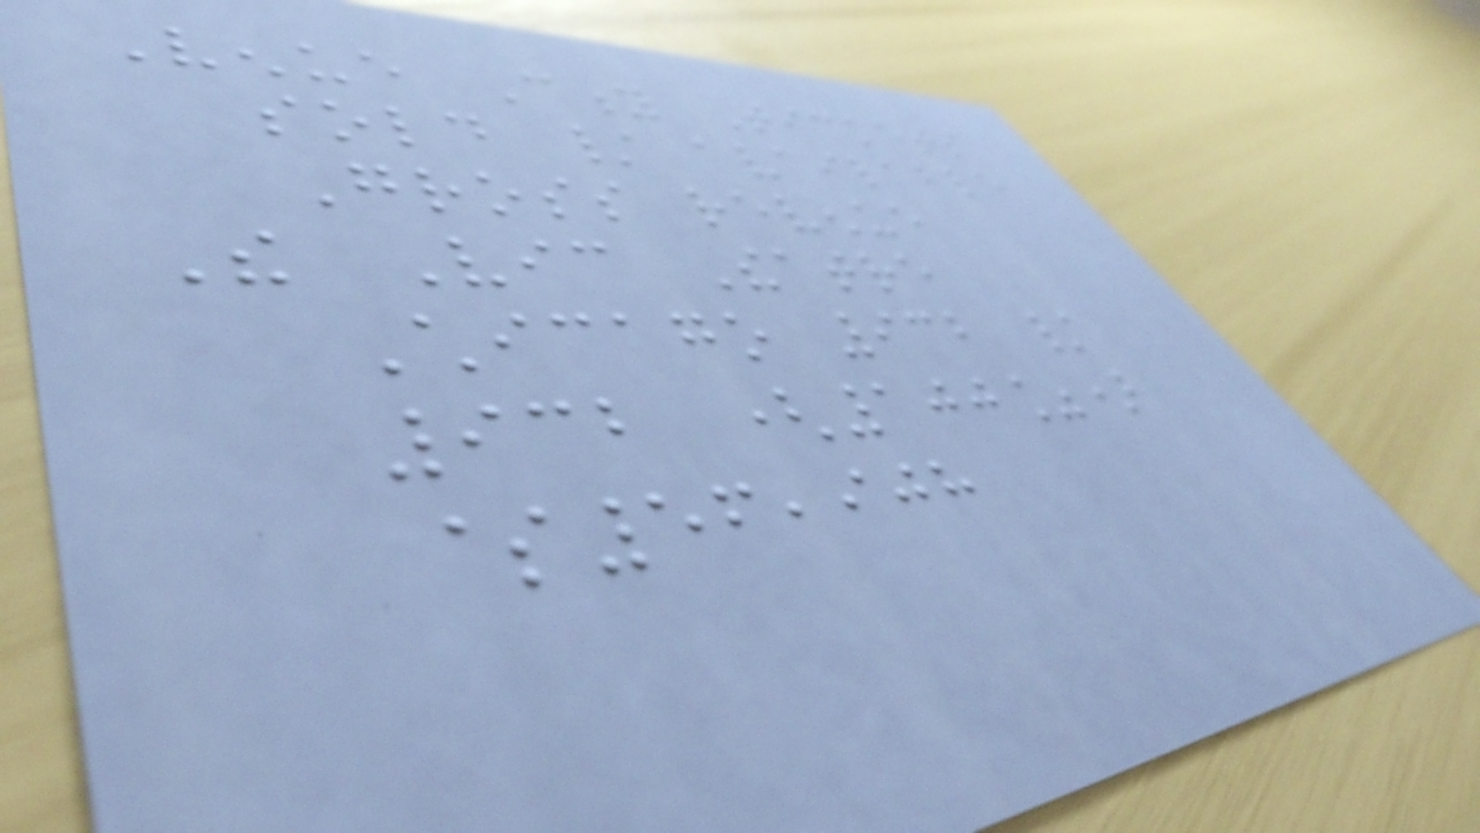Venue City Tickets
sold / available
Gross revenue
The Vic Theatre
Chicago 932 /
932 (100%)
$56,908
